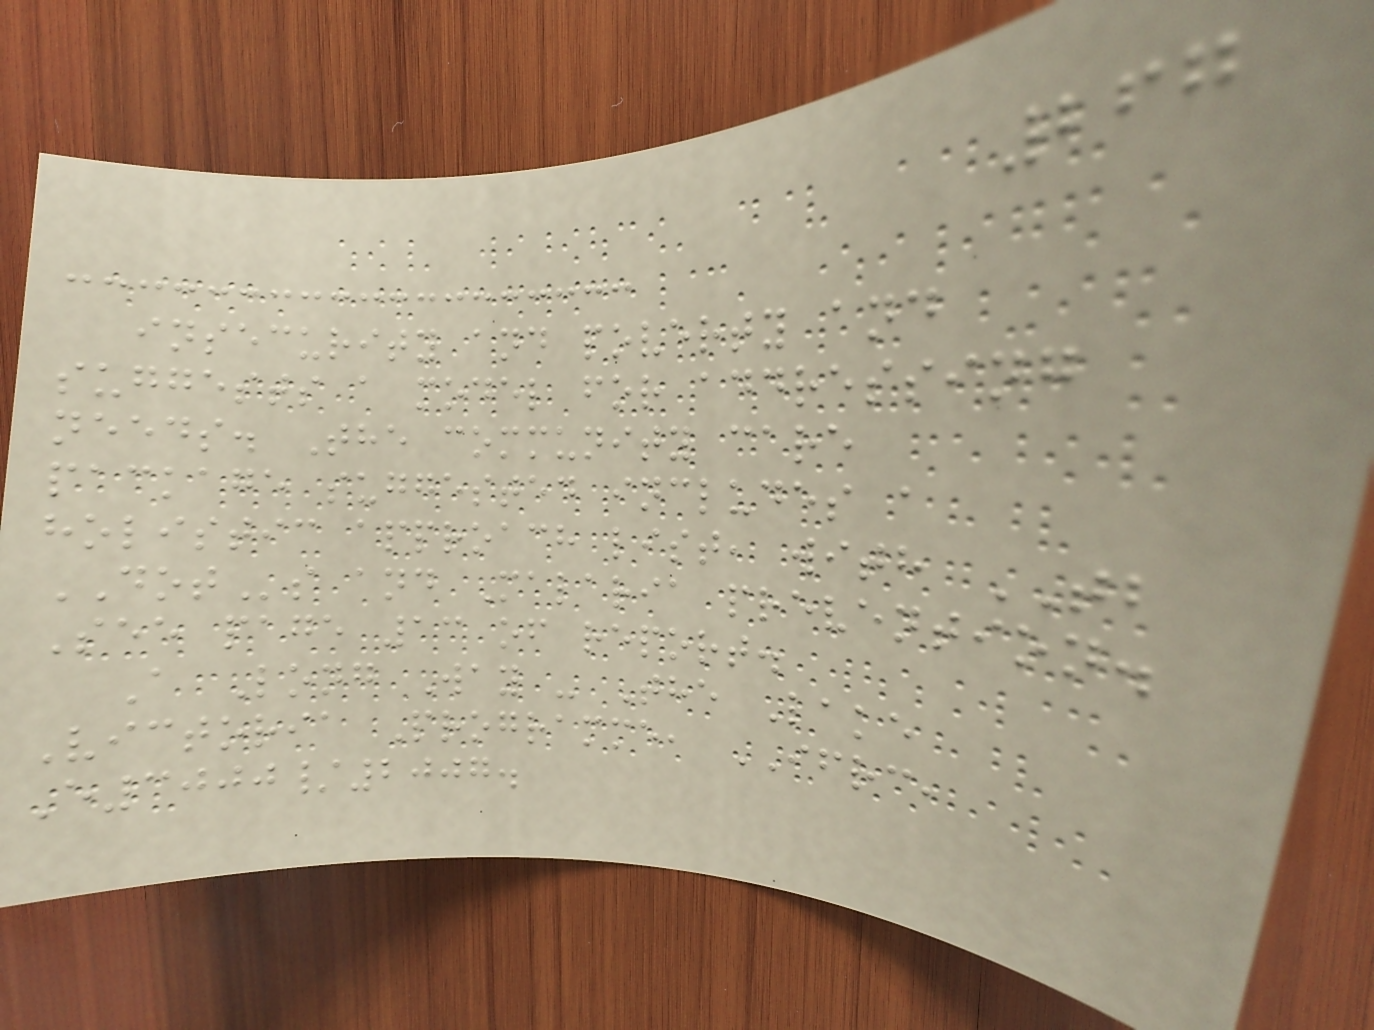267
insecurity and poverty and
suggests a model for addressing
needs. The community care
package suggested includes a
holistic approach list, with TB
DOTs and Malaria prevention.
See page 13 of report.
A Long Way - The Lake
Victoria Programme, IFRC,
E3000/2007.
